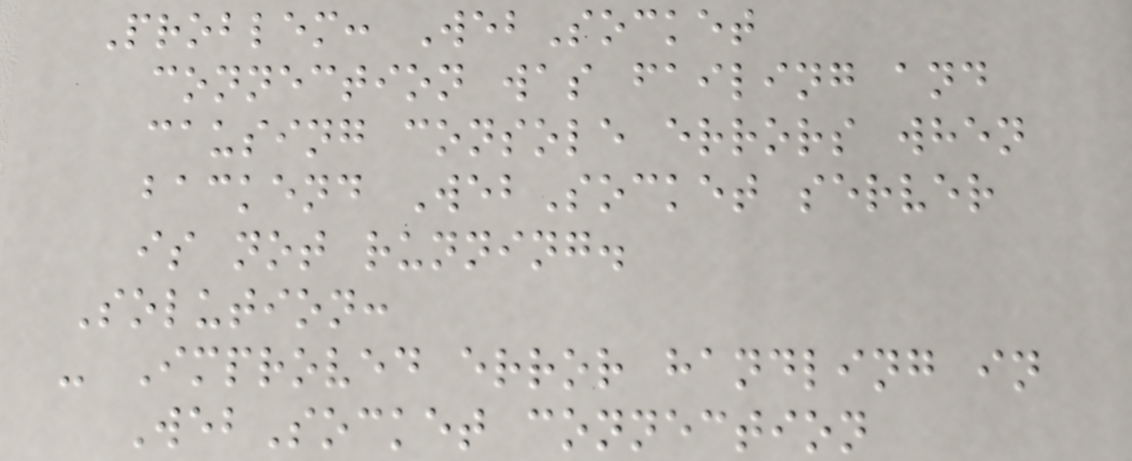Problem: WebSocket
connection was failing and
causing console errors when
backend WebSocket server
is not running.
Solution:
- Improved error handling in
WebSocket connection
